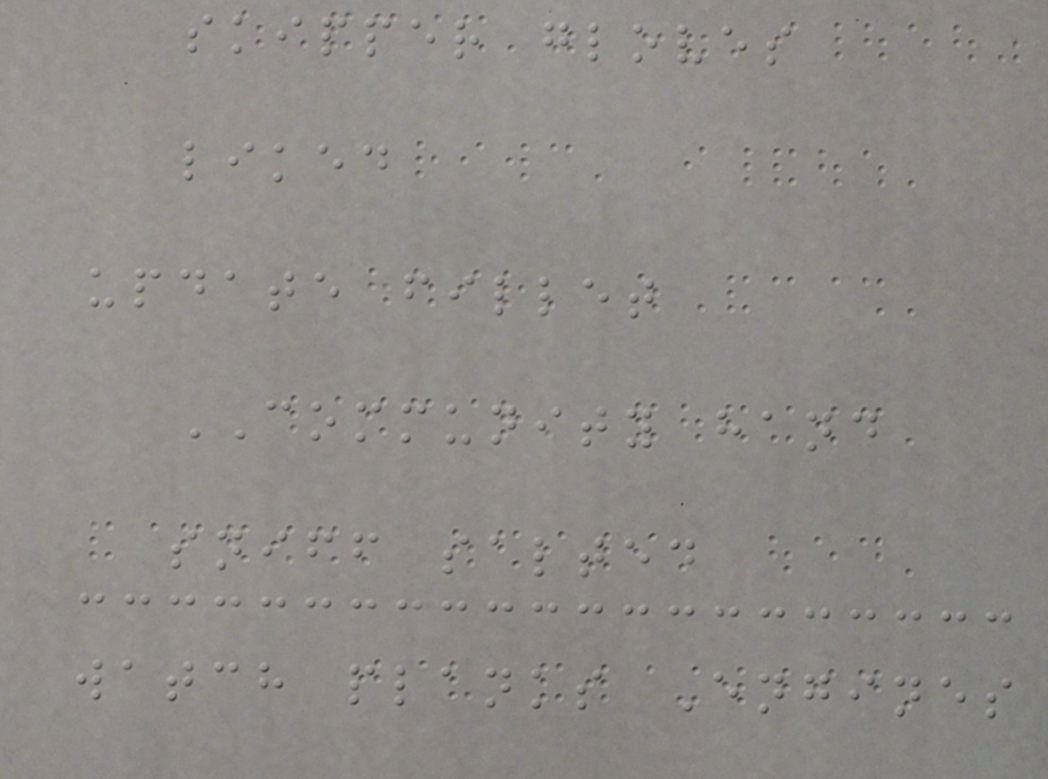skipper gloves
liked
update fillet
COMMUNITY hand
sniff salted
watch planks Engines
